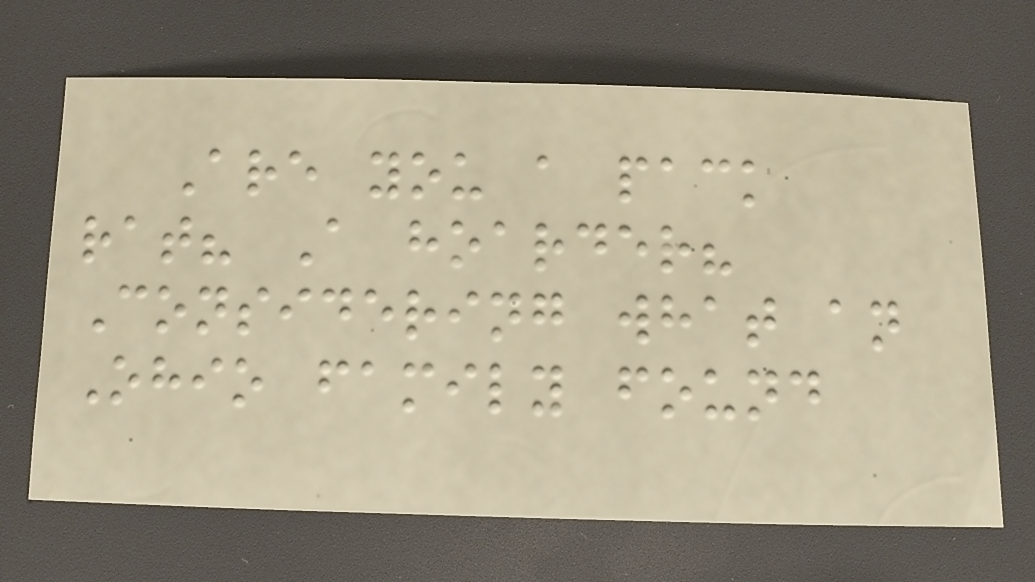Are you a pack
rat? A hoarder?
Considering what an
Ohio family found
